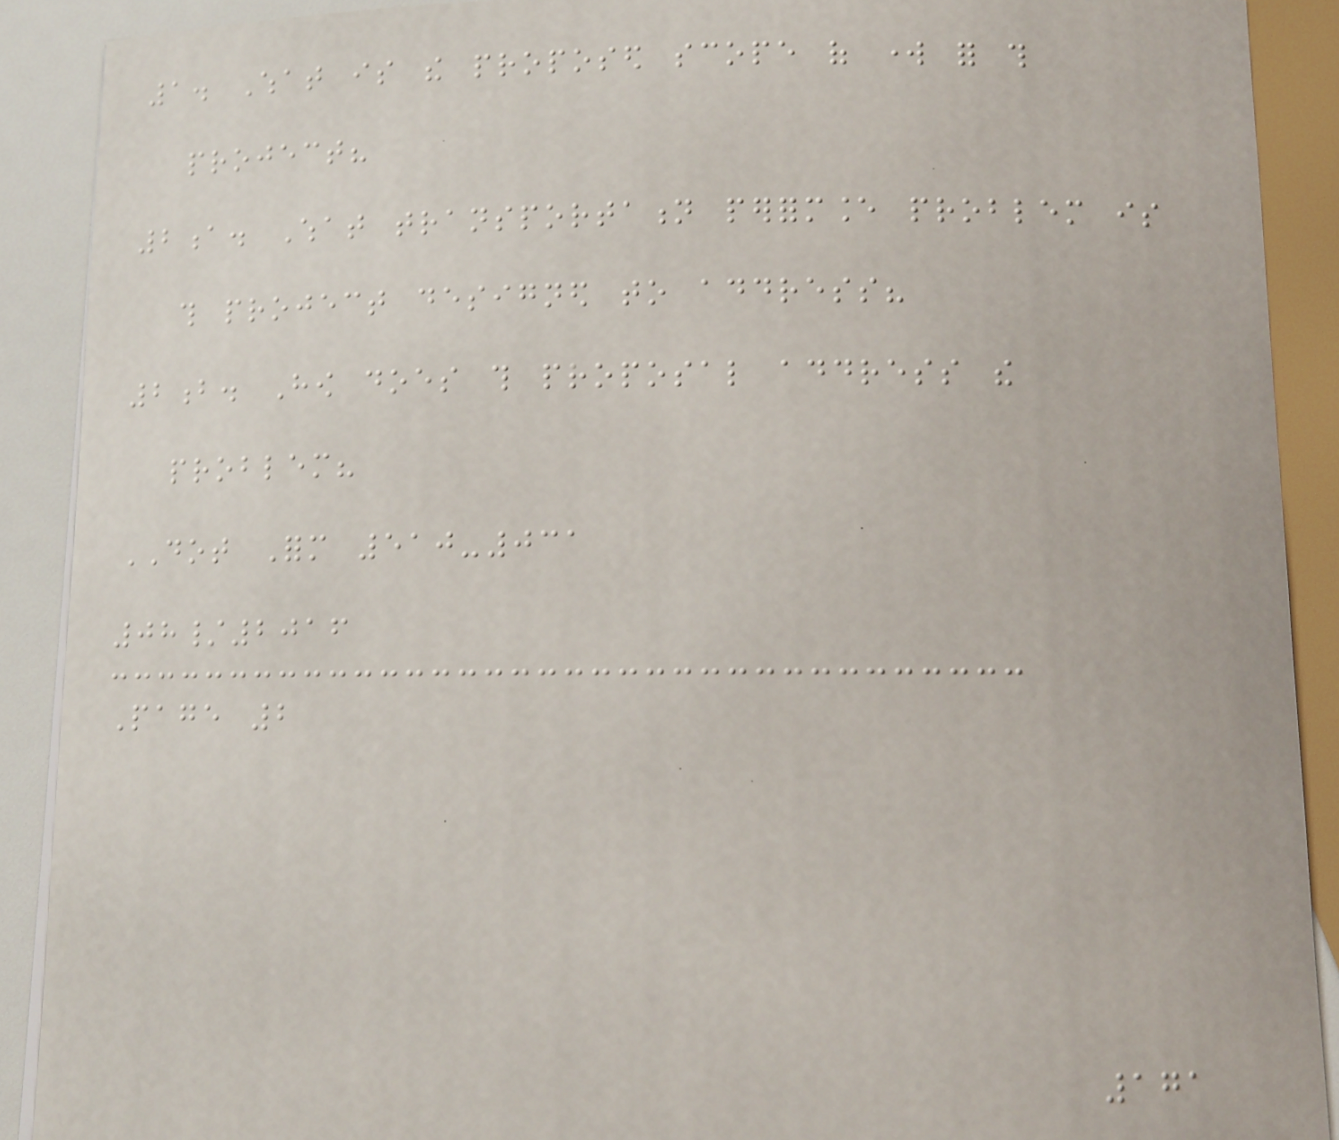1. What is the proposed scope of work for this
project?
2a. What transportation performance problem is
this project designed to address?
2b. How does this proposal address the
problem?
DOT Form 510-031
08/2016
Page 2
171
